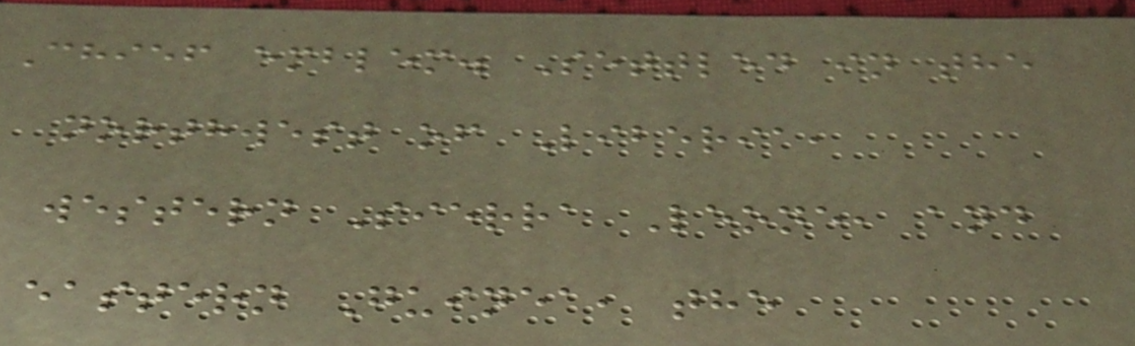Chief emblem. Settled in the
northwest of Liberia,
western Sierra Leone, and
eastern Guinea, the
